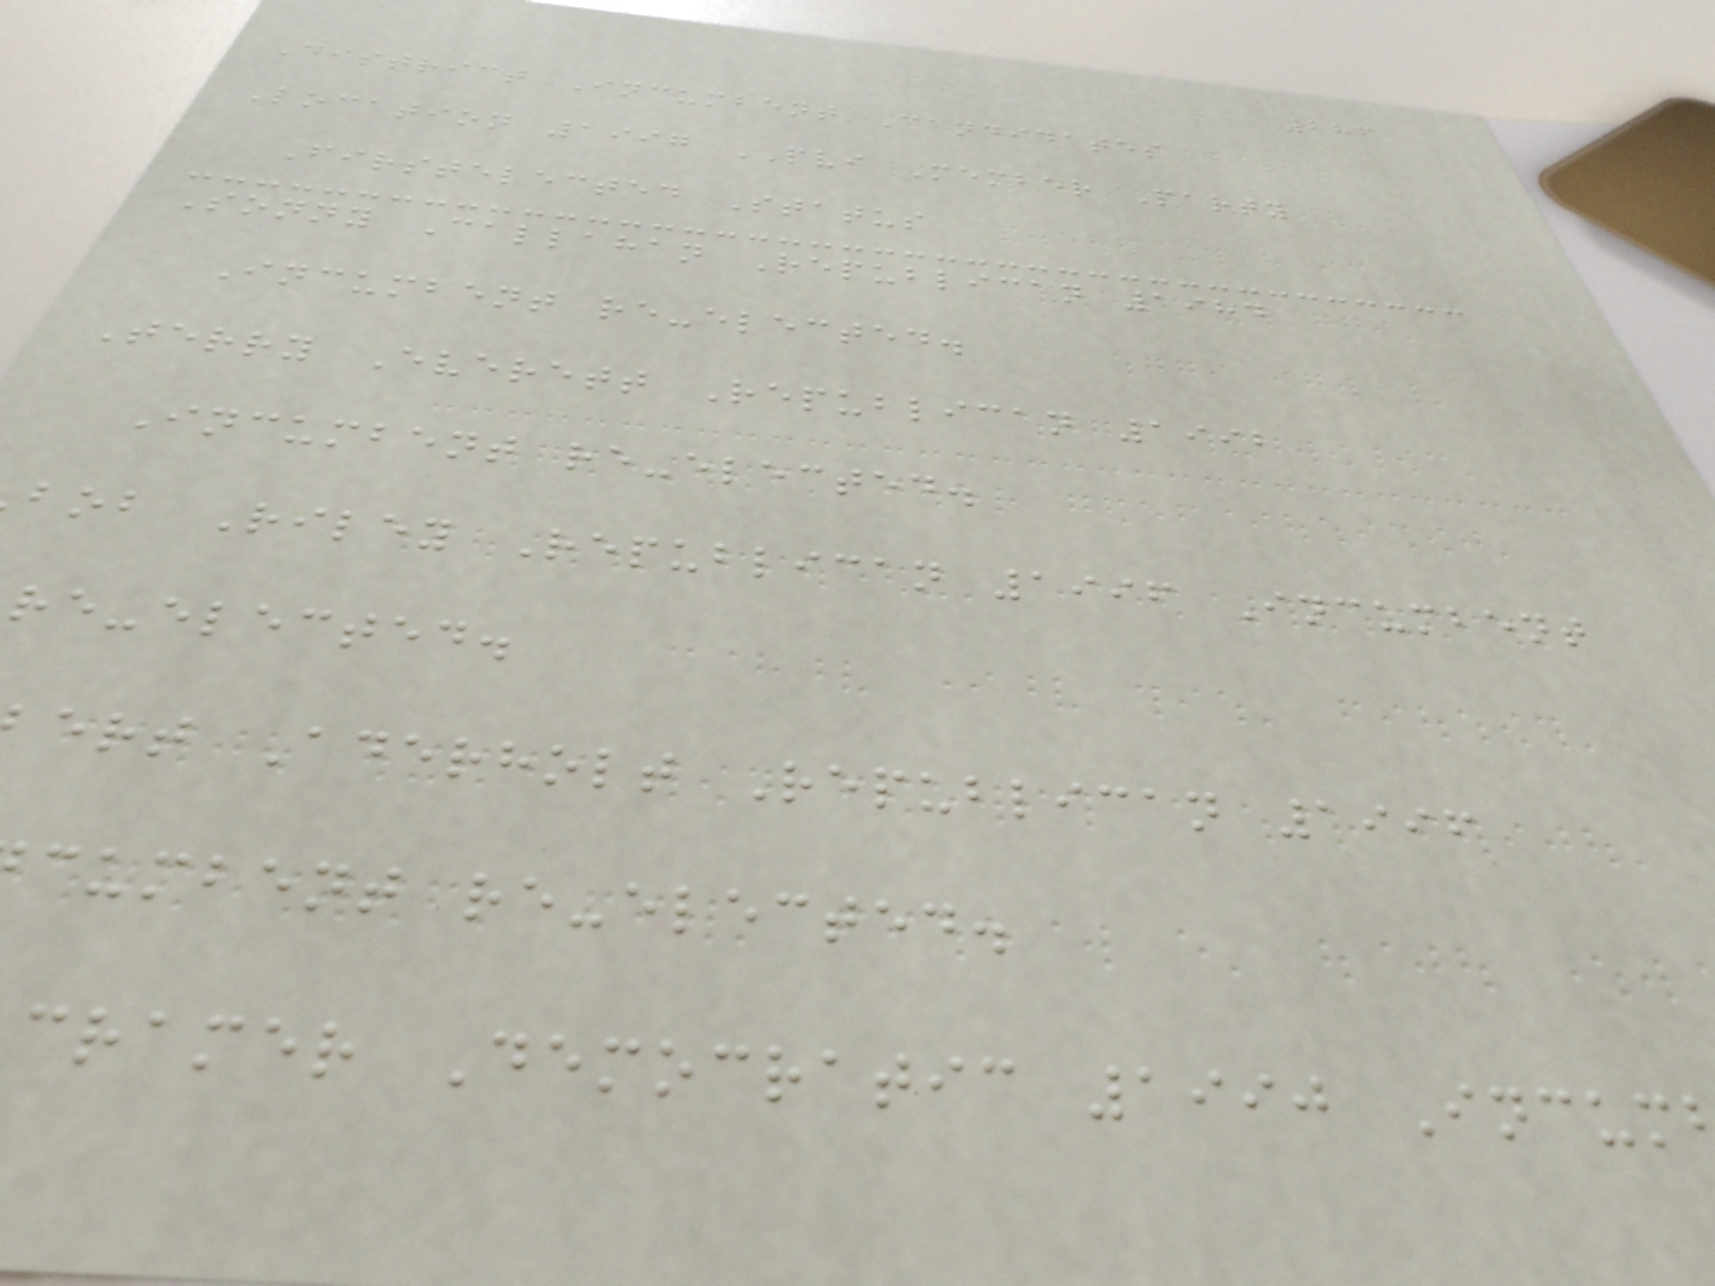286
District Incumbent Candidates
Location 1997 PVI Member Party
Firstelected Status
Sonny Callahan Republican 1984
Incumbent re-elected.
Terry Everett Republican 1992
Incumbent re-elected.
bob Riley Republican 1996 Incumbent
re-elected.
ert Aderholt Republican 1996
cumbent re-elected.
cramer Democratic 1990 Incum
